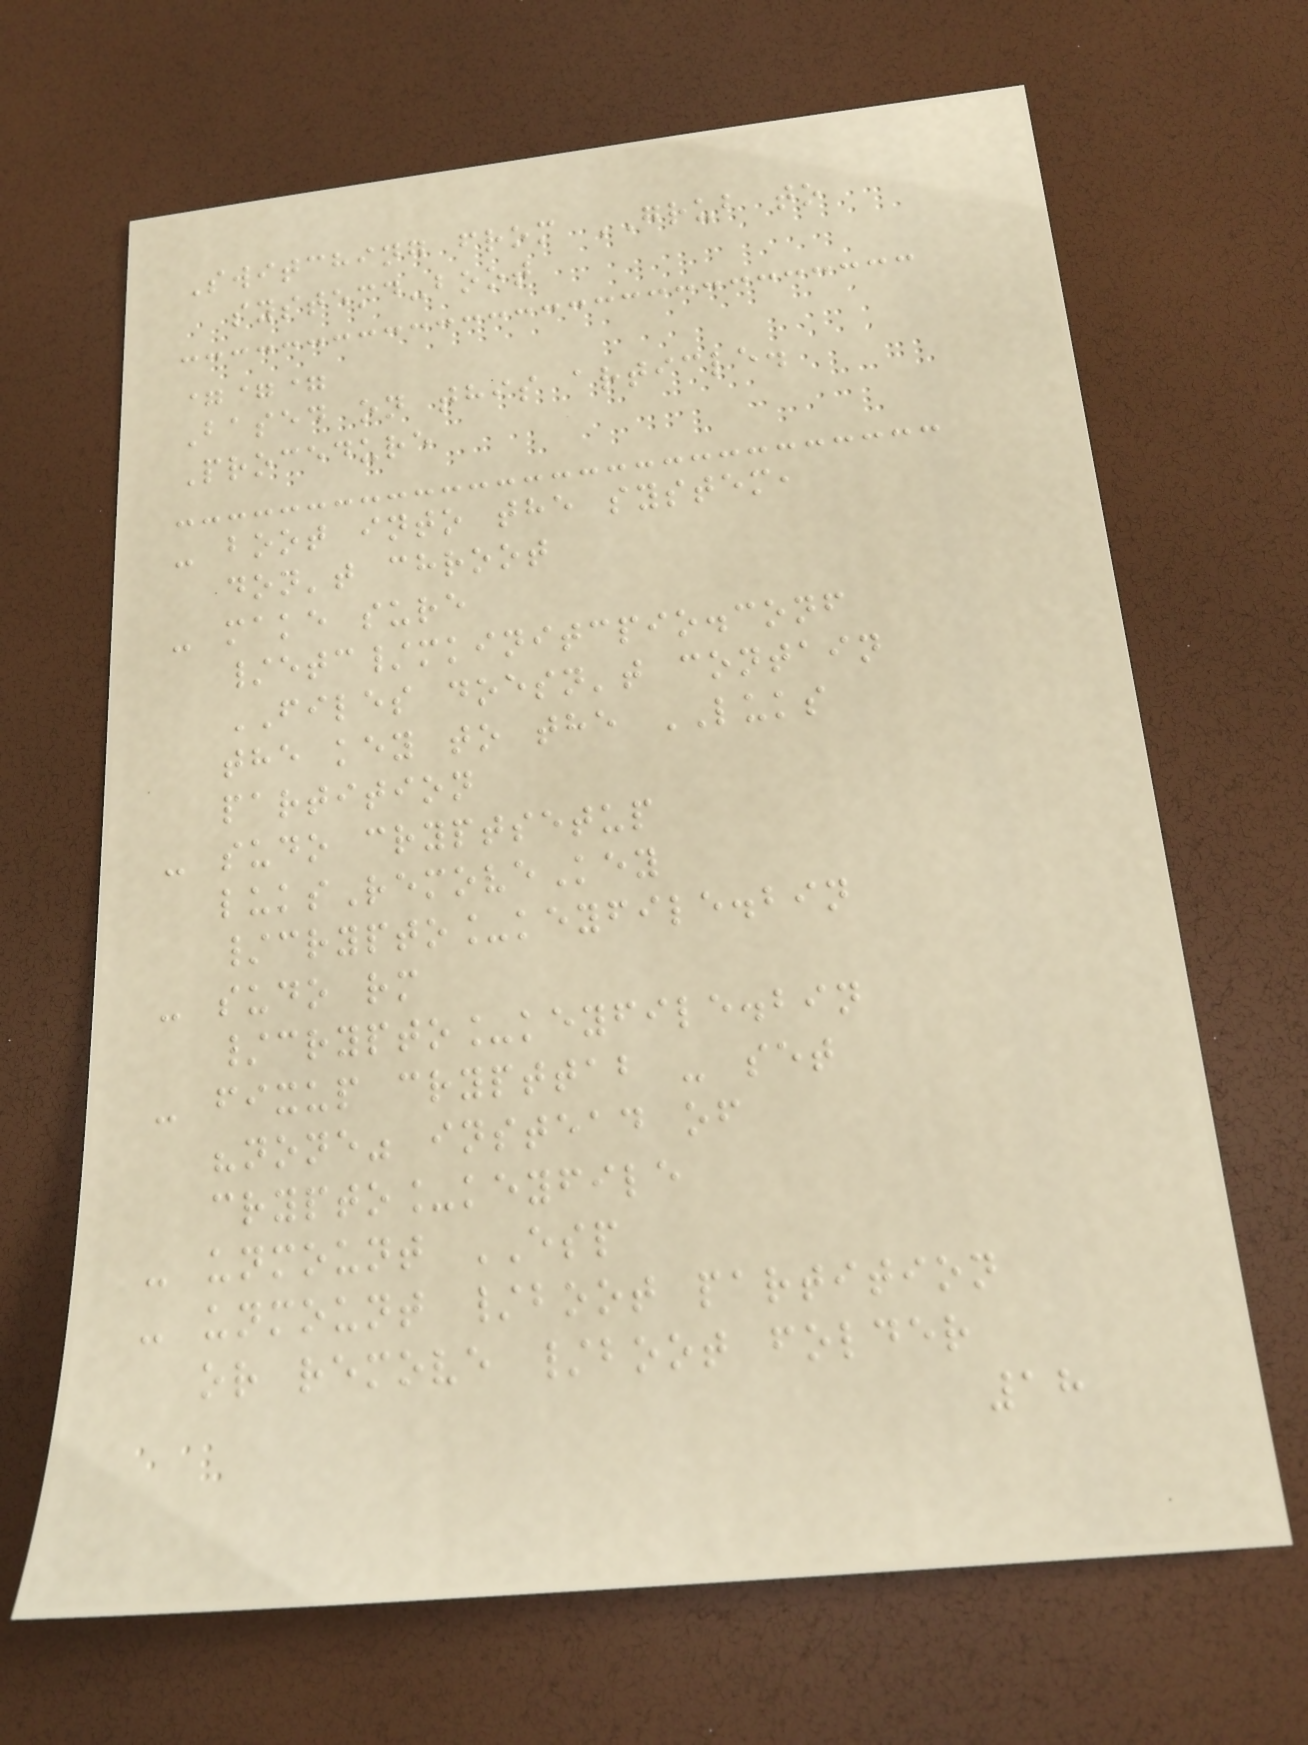Switching from GRUB to
systemd-boot
===
Based on this article.
Procedure
- boot into the system,
don't chroot
- make sure
/etc/mkinitcpio.conf
FILES doesn't contain
the key to the LUKS
partition
- sudo cryptsetup
luksRemoveKey
/crypto_keyfile.bin
- sudo rm
/crypto_keyfile.bin
- fixup crypttab - set
"none" instead of
crypto_keyfile
- unmount ESP
- unmount /boot partition
or remove /boot folder
18
